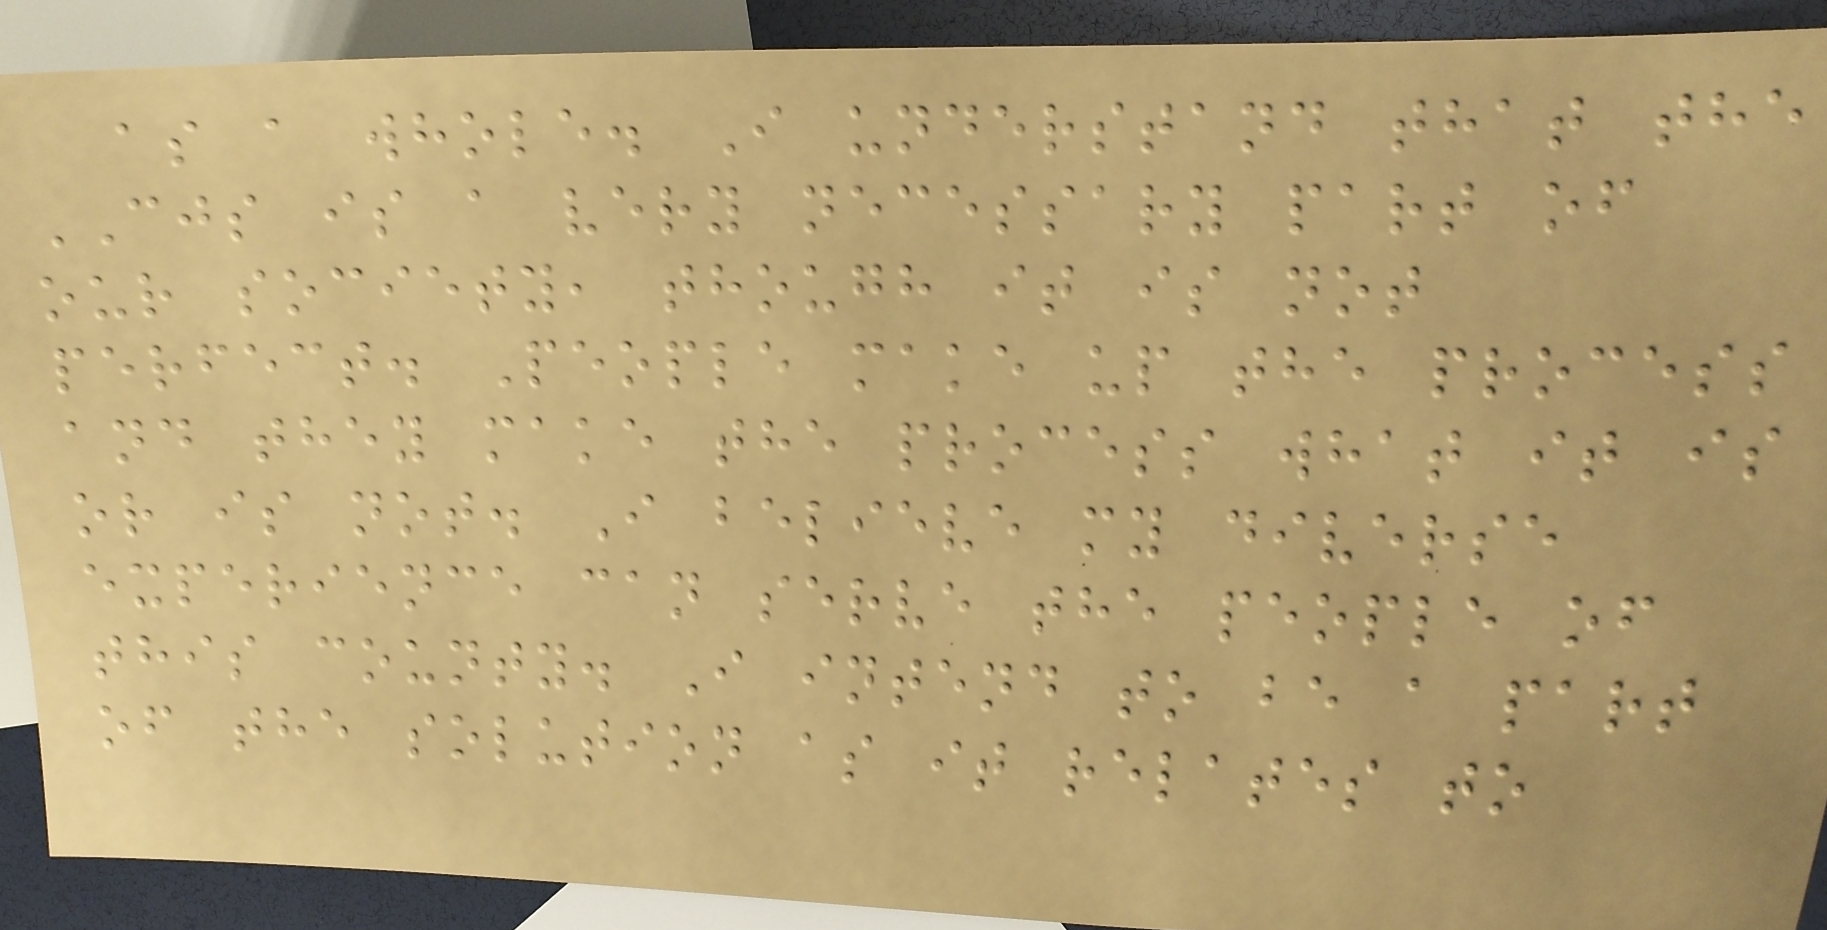as a whole. I understand that the
CJS is a very necessary part of
our society, though it is not
perfect. People make up the process
and they make the process what it is
or is not. I believe my diverse
experience can serve the people of
this county. I intend to be a part
of the solution as it relates to
